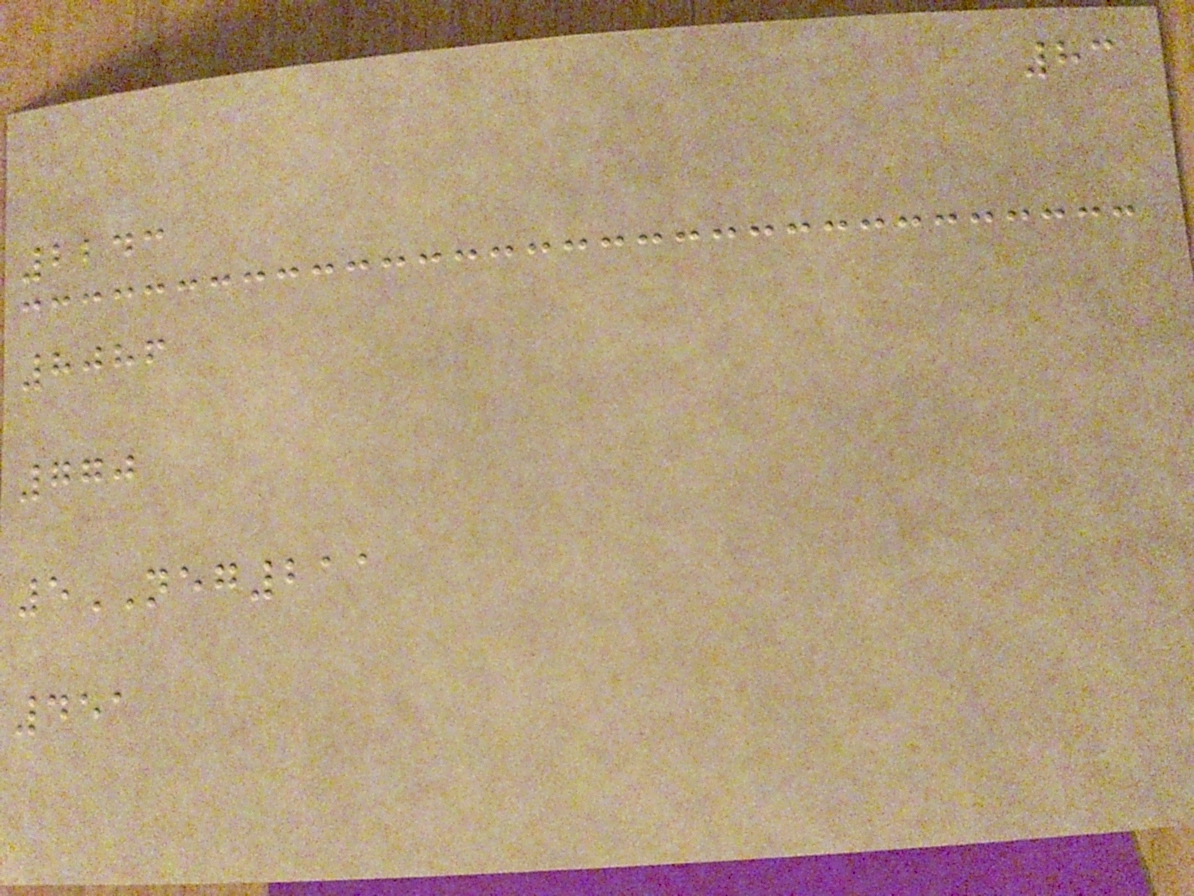83
2243
8086
770
5NEG211
451
